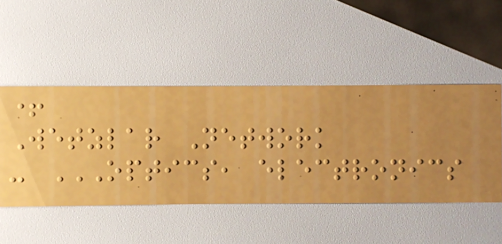+
Wetzlar Network
- OPTICS, ELECTRONICS
